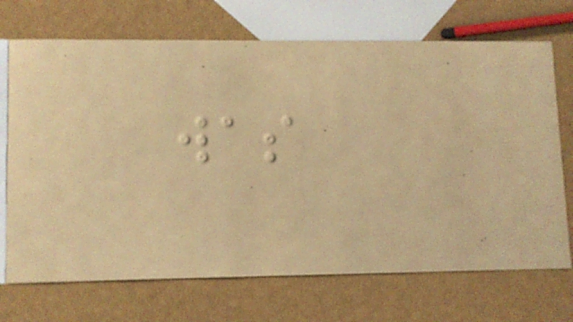was
